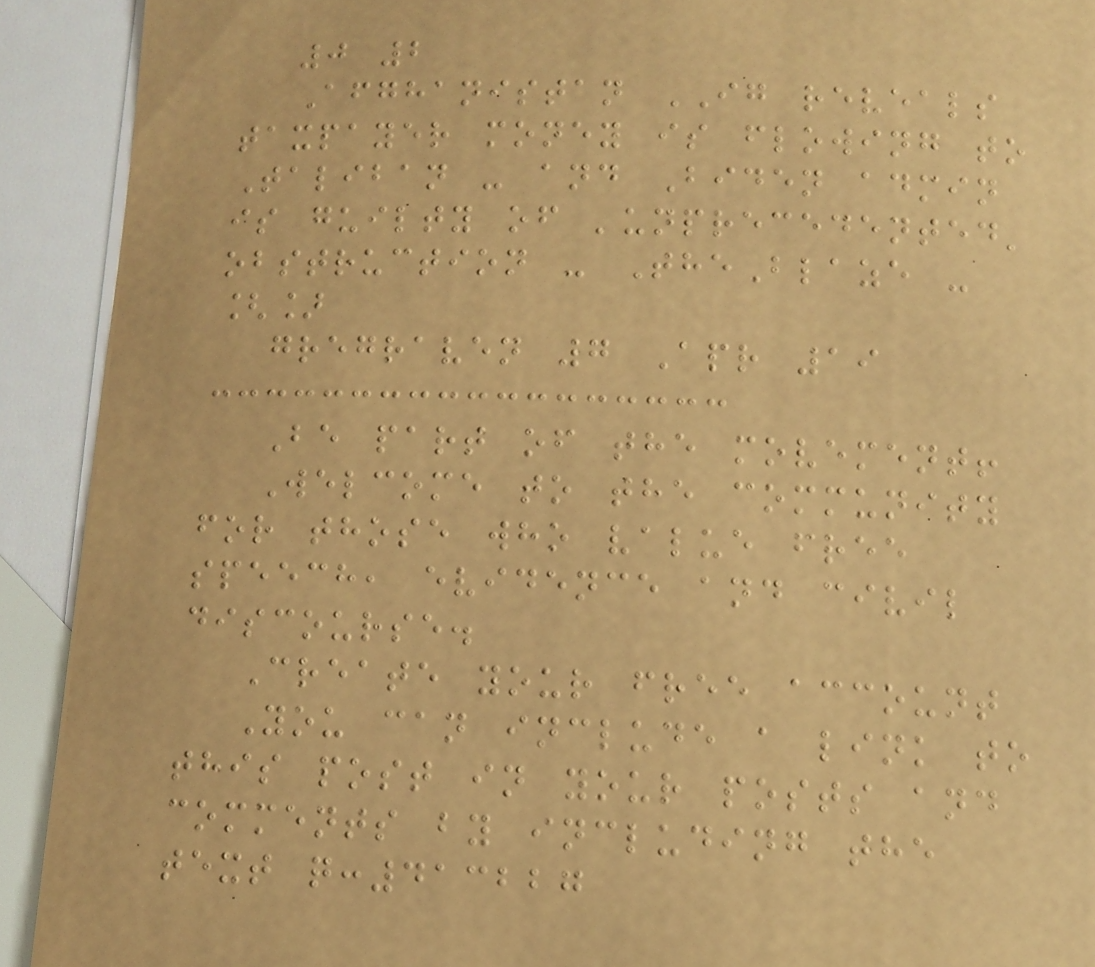0 2
Afghanistan IG reveals
taxpayer money is flowing to
Taliban - and Biden admin
is guilty of 'unprecedented'
obstruction - TheBlaze -
[]
gregraven 7 Apr 19
Be part of the movement!
Welcome to the community
for those who value free
speech, evidence and civil
discourse.
Create your free account
You can include a link to
this post in your posts and
comments by including the
text q:413227
